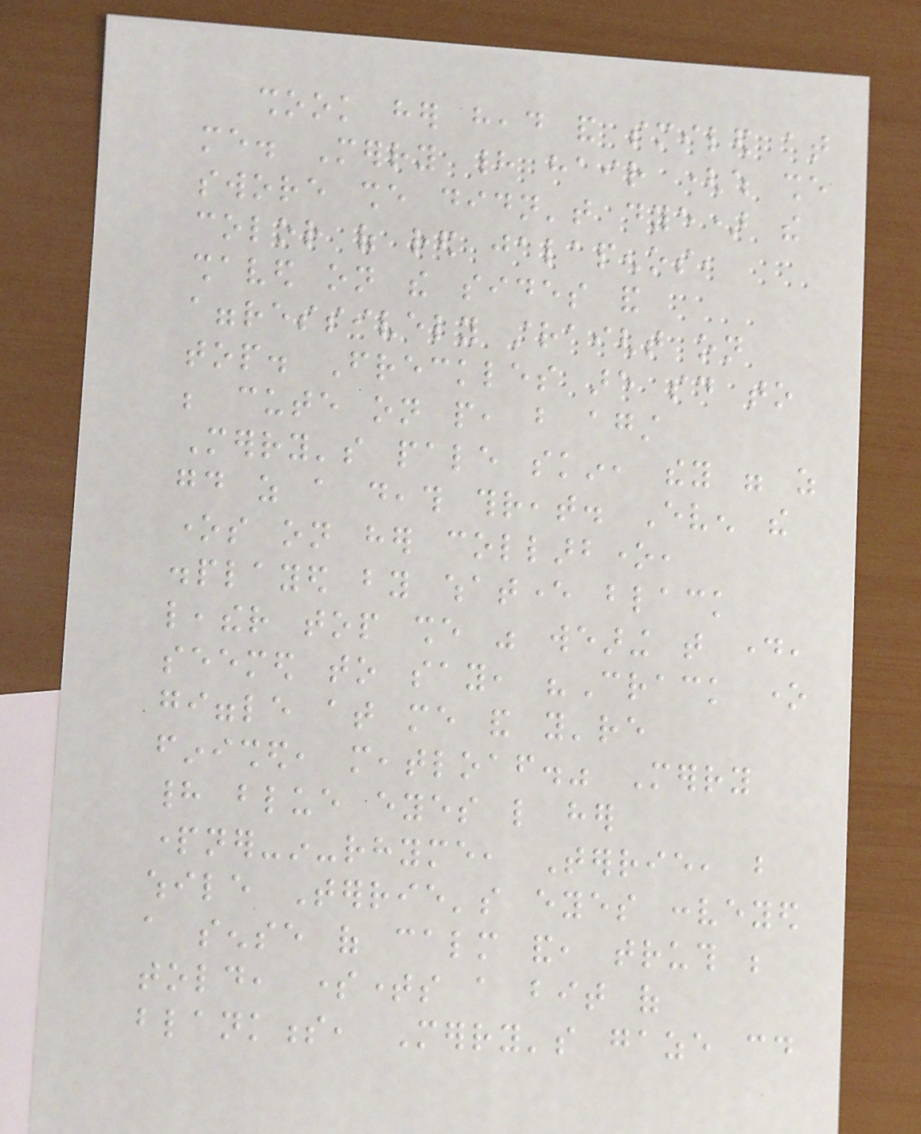shook her head and smiled at
me. Merry had hair (which she
swore she didn't dye) the
color of red jalapenos,
shaved on the sides and
aggressively straight on
top. Freckles are said to
be cute on people, but against
Merry's pale skin, they were as
good as a death threat. Even the
ones on her collarbone,
displayed by whatever black
leather top she was wearing that day,
seemed to say, "Crack one
giggle at me and you're
finished, meatloaf." Merry
had blue eyes like her
partner-in-rhyme, Terrie, but
while Terrie's eyes conveyed
a sense of calm and, truth be
told, sometimes a bit of
blankness, Merry's gaze could
